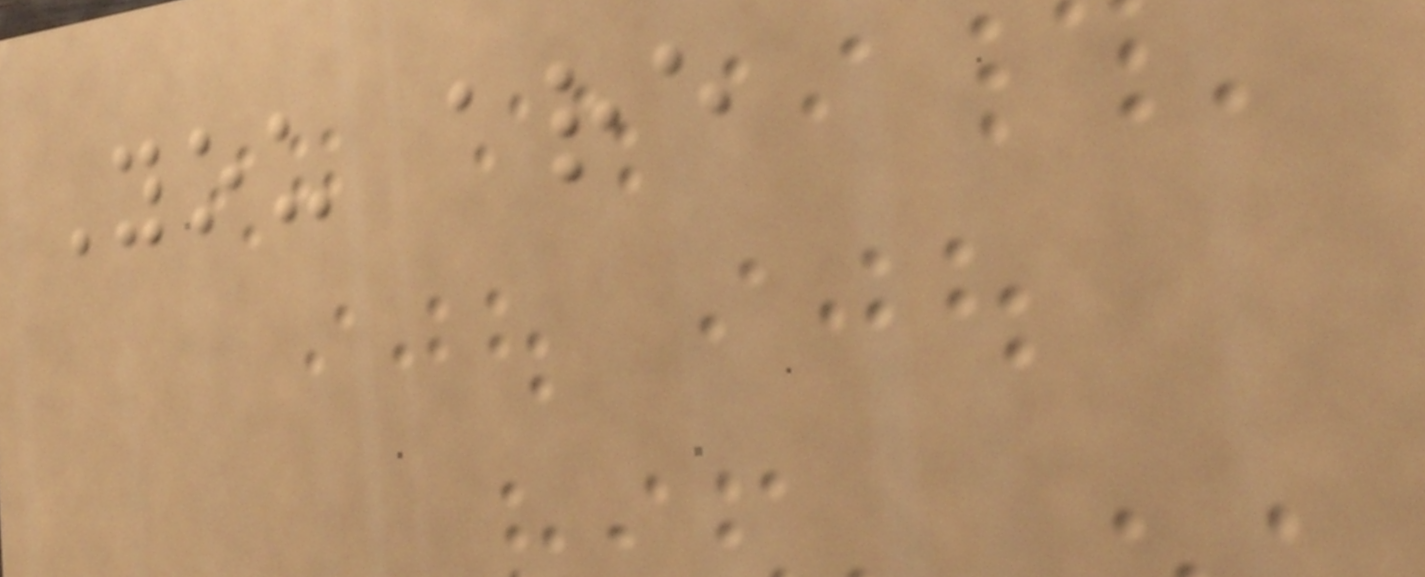You are
